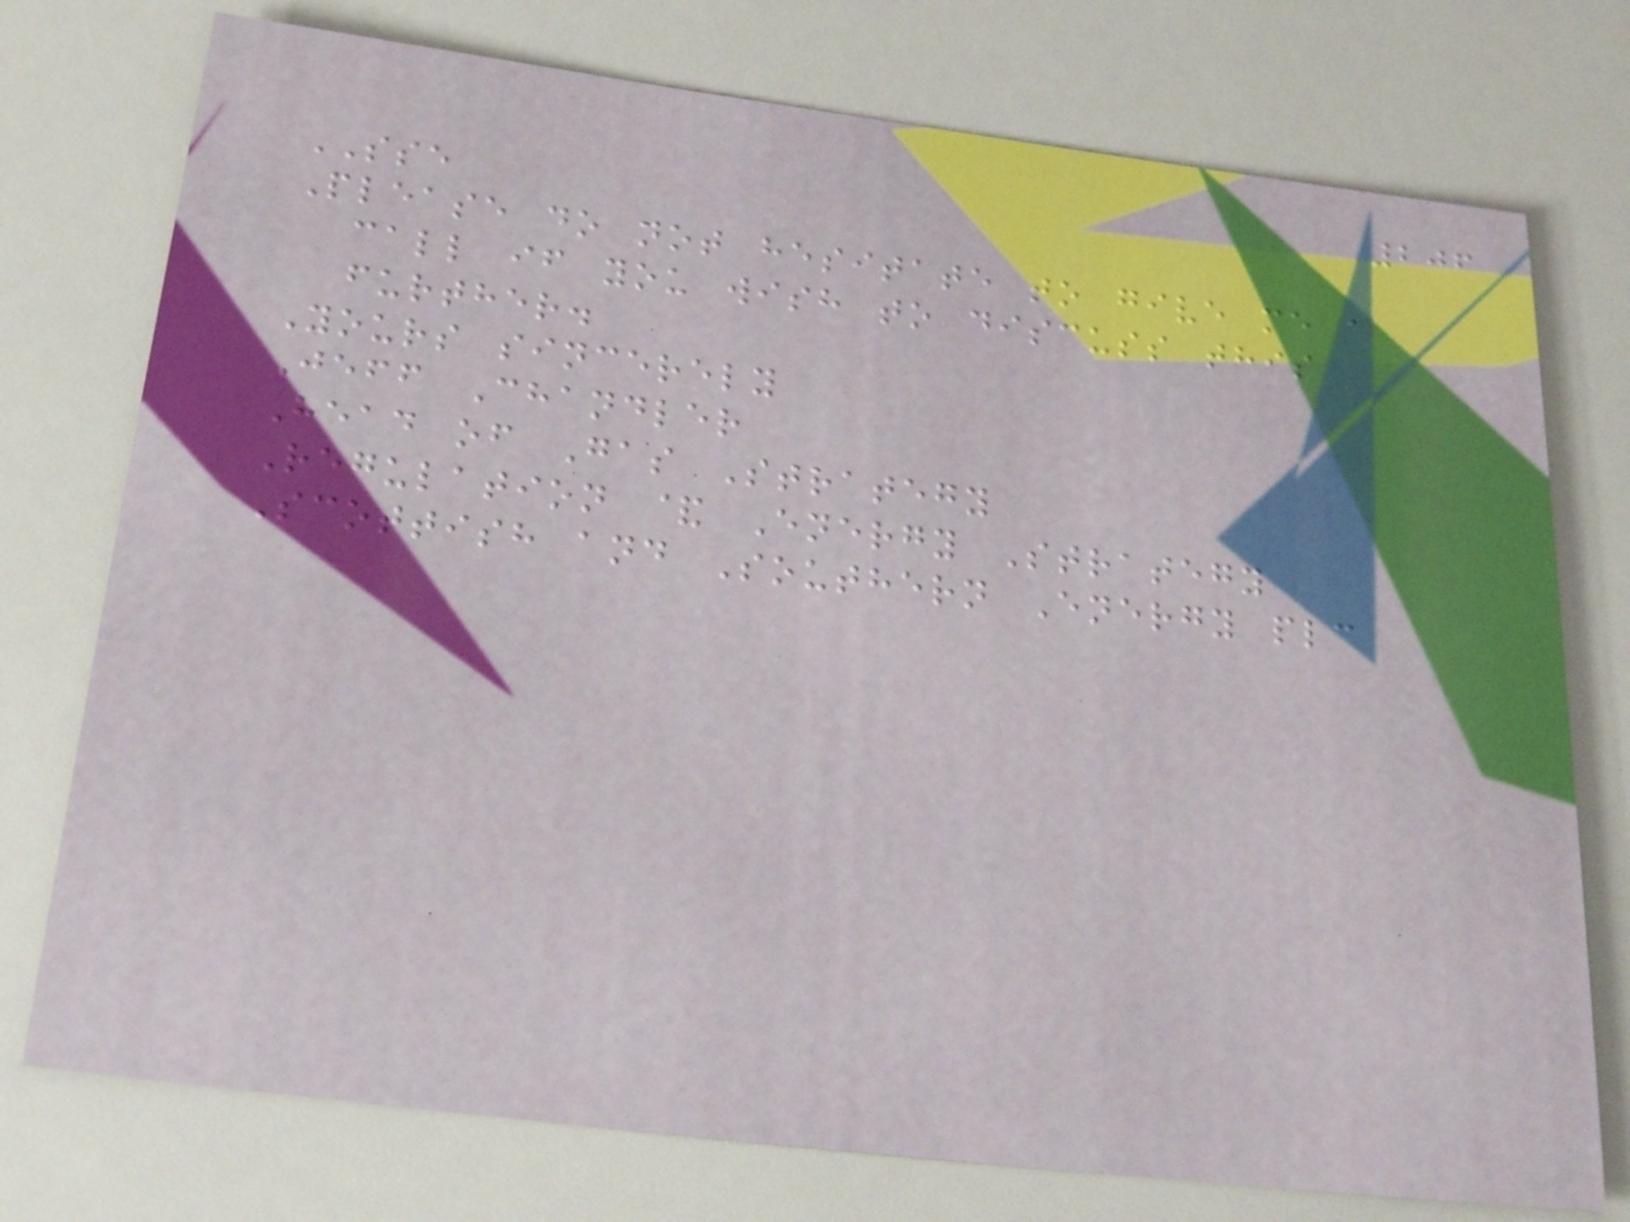206
SSE
Please do not hesitate to give me a
call if you wish to discuss this
further.
Yours sincerely
Jeff Chandler
Head of Gas Strategy
Regulation & Energy Strategy
Scottish and Southern Energy plc
